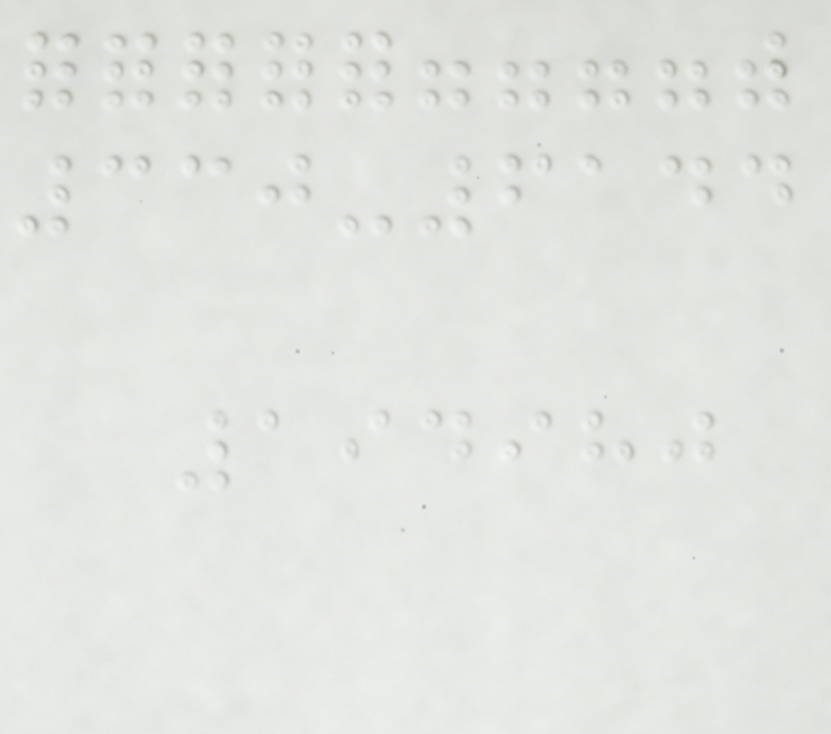330-6144
194980
